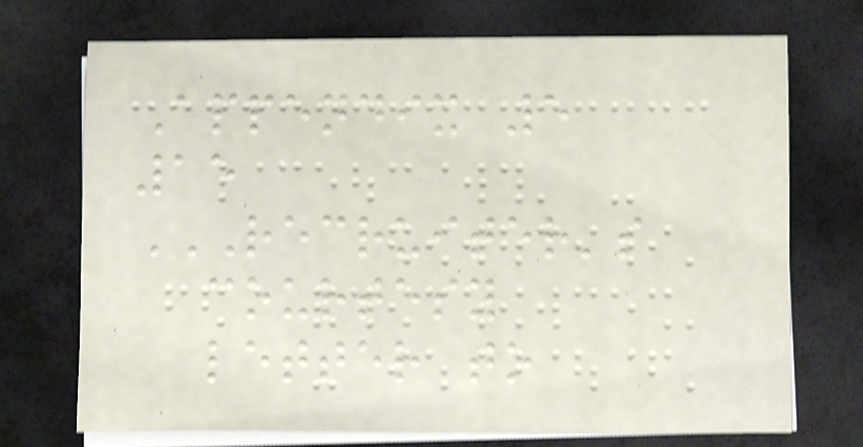Appendix 5
15
RECRUITER'S
COURTESY
LETTER TO
